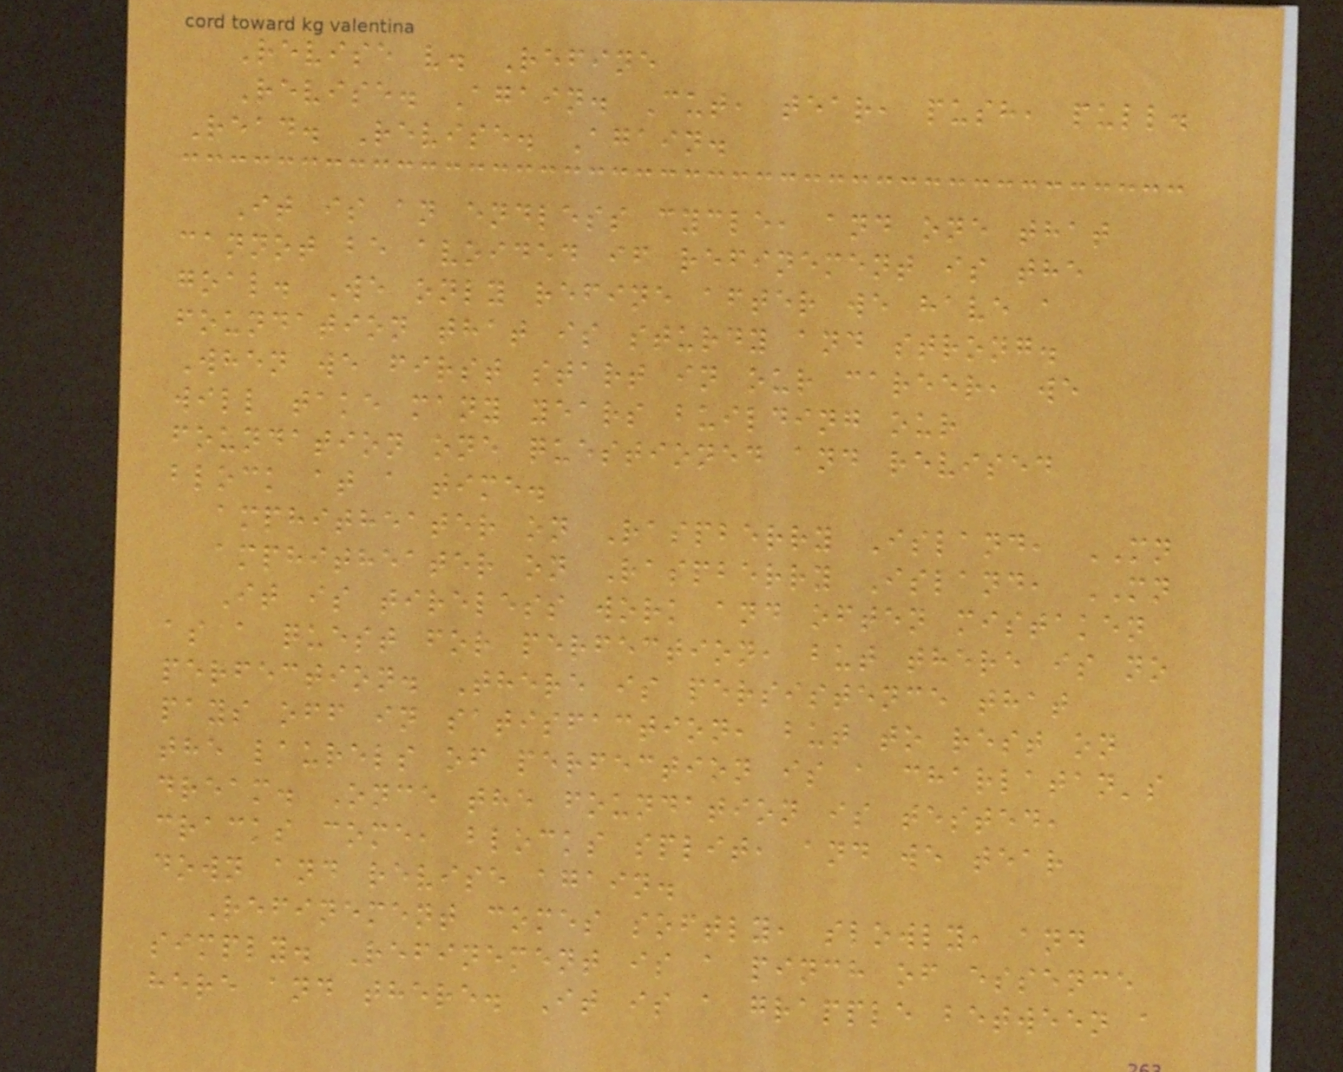Revise v. Refine
Revise. Again. Cut, tear, push, pull.
Read. Revise. Again.
It is an endless cycle, and one that
cannot be avoided if refinement is the
goal. We only refine after we have a
foundation that is sturdy and strong.
When we first start in our career, we
will take many years building our
foundation one questioned and revised
block at a time.
amphitheater on Raspberry Island, MN
amphitheater on Raspberry Island, MN
It is tireless work and often mistaken
as a quest for perfection, but there is no
perfection. There is persistence that
pays off in satisfaction, but to rest on
the laurels of perfection is a charlatan's
dream. Once the foundation is tested,
cracks come, blocks split, and we tear
down and revise again.
Refinement comes softly, slowly, and
simply. Refinement is a pinch of essence
here and there. It is a grapple between a
